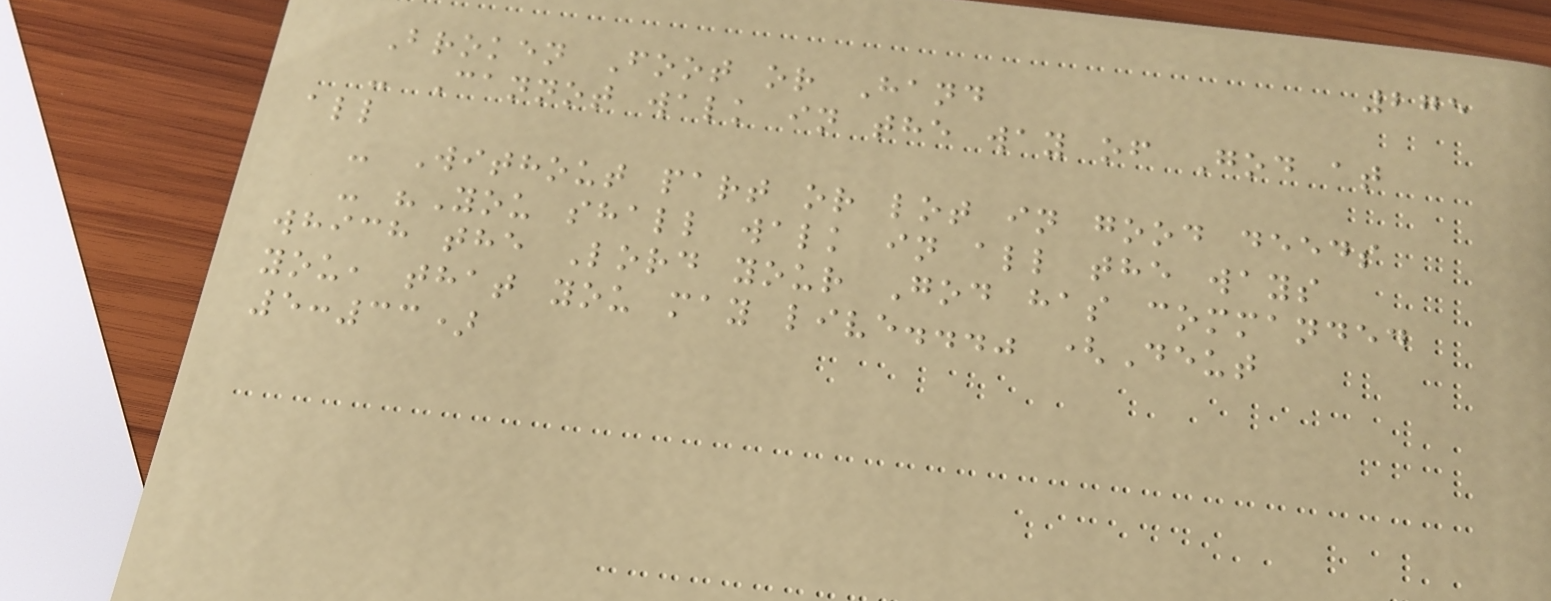275
Broken Foot or Hand
- Cannot walk in the way of God at
all
- Without part or lot in good deeds
- "You shall walk in all the ways
which the Lord your God has commanded
you, that you may live..." (Deut
5:33)
